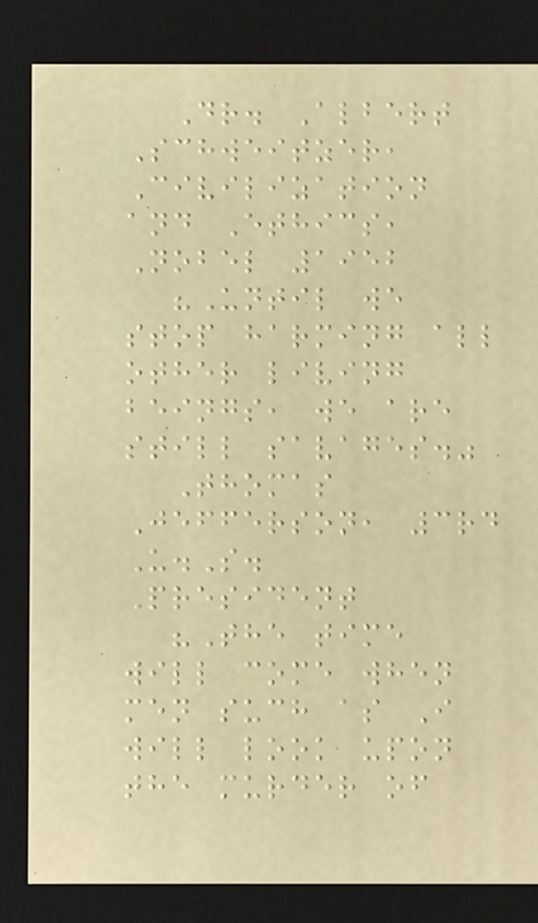Dr. Albert
Schweitzer,
Civilization
and Ethics,
Nobel 1952
"Until we
stop harming all
other living
beings, we are
still savages."
Thomas
Jefferson, 3rd
U.S.
President
"The time
will come when
men such as I
will look upon
the murder of
